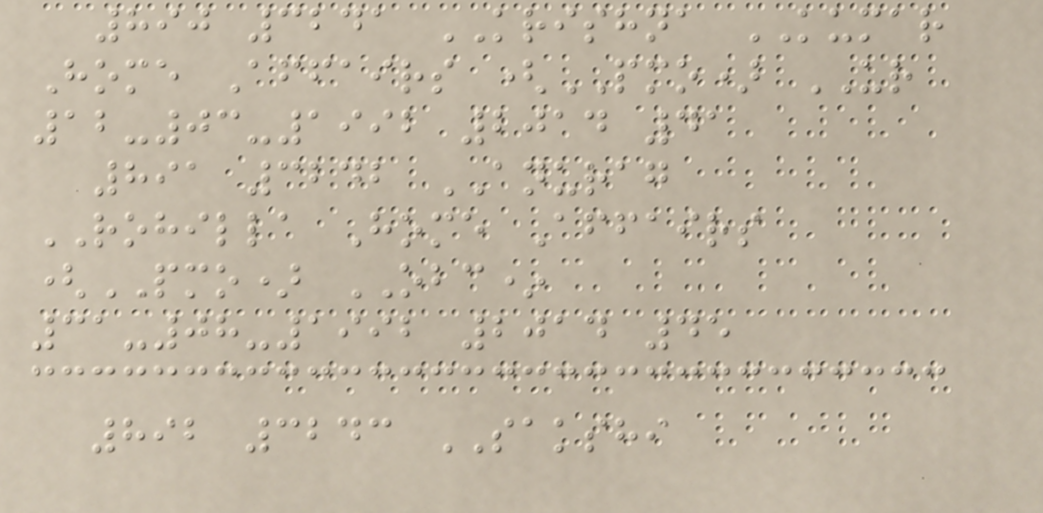890 3241 KRISHNA KUMAR
Home Affairs (PMO) UR
12-03-1992 2014 41
891 3242 ANURAG
ROHILLA Home Affairs
(PMO) OBC*
31-08-1992 2014 45
892 3243 SAKSHI
